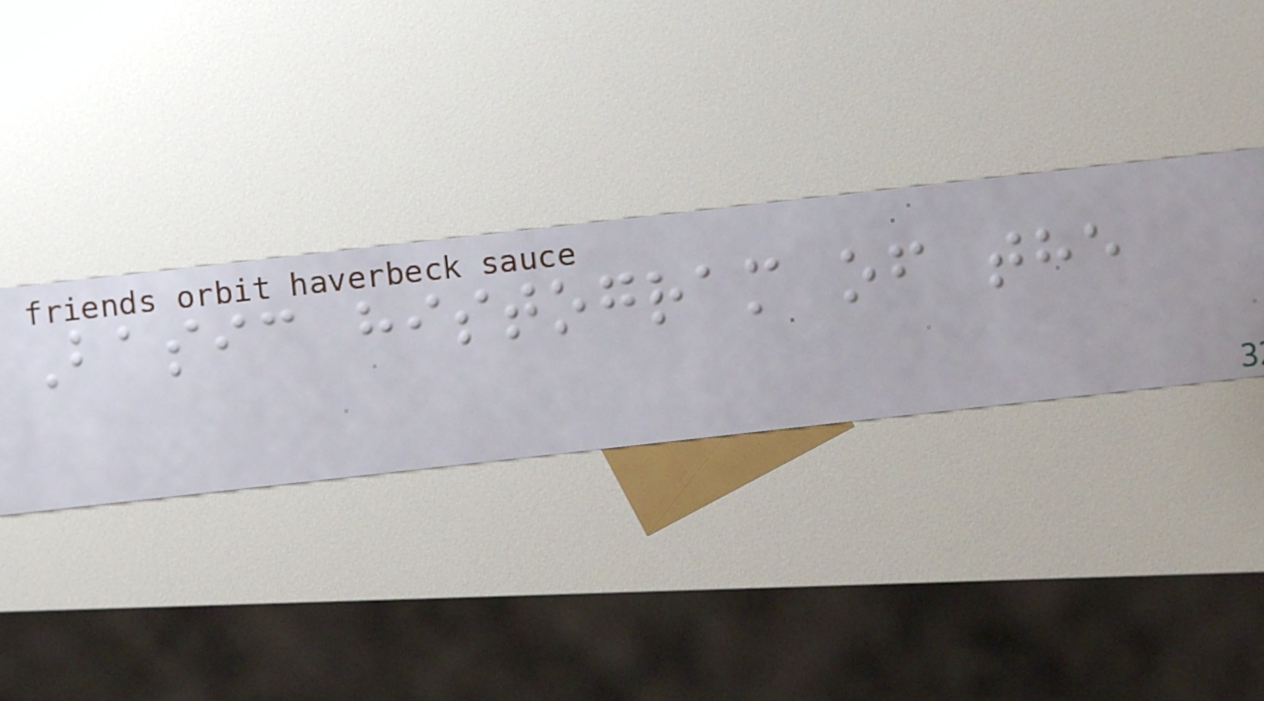Basic histogram of the
